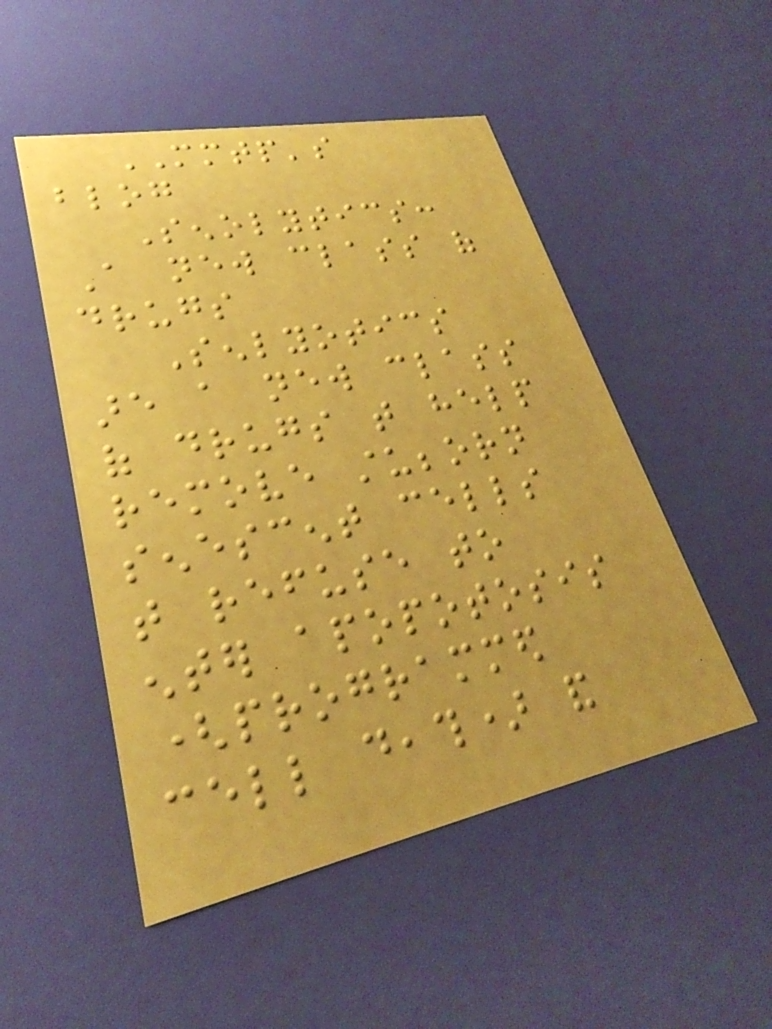MMTP's
blog
Senolytics:
A new class of
drugs
Senlyotics
are a new class
of drugs that help
remove stubborn
senescent cells
that refuse to
enter apopotosis
(programmed
cell death) and
